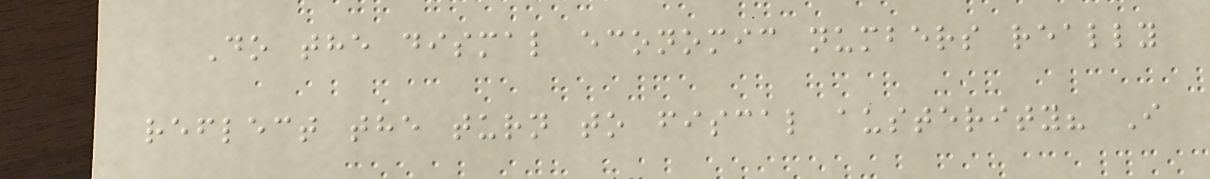Do the dismal economic numbers really
reflect the turn to fiscal austerity? I
